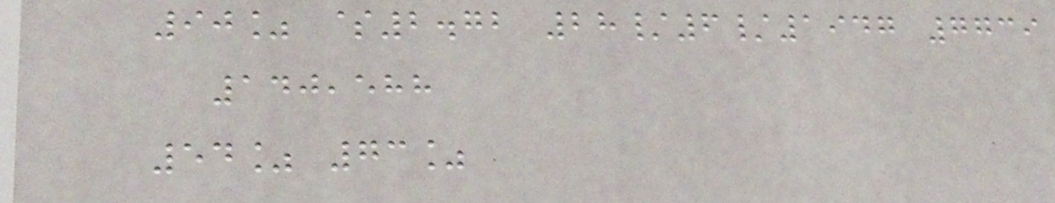90% $2.72 28/6/1947 7739
140,588
54% 73%
